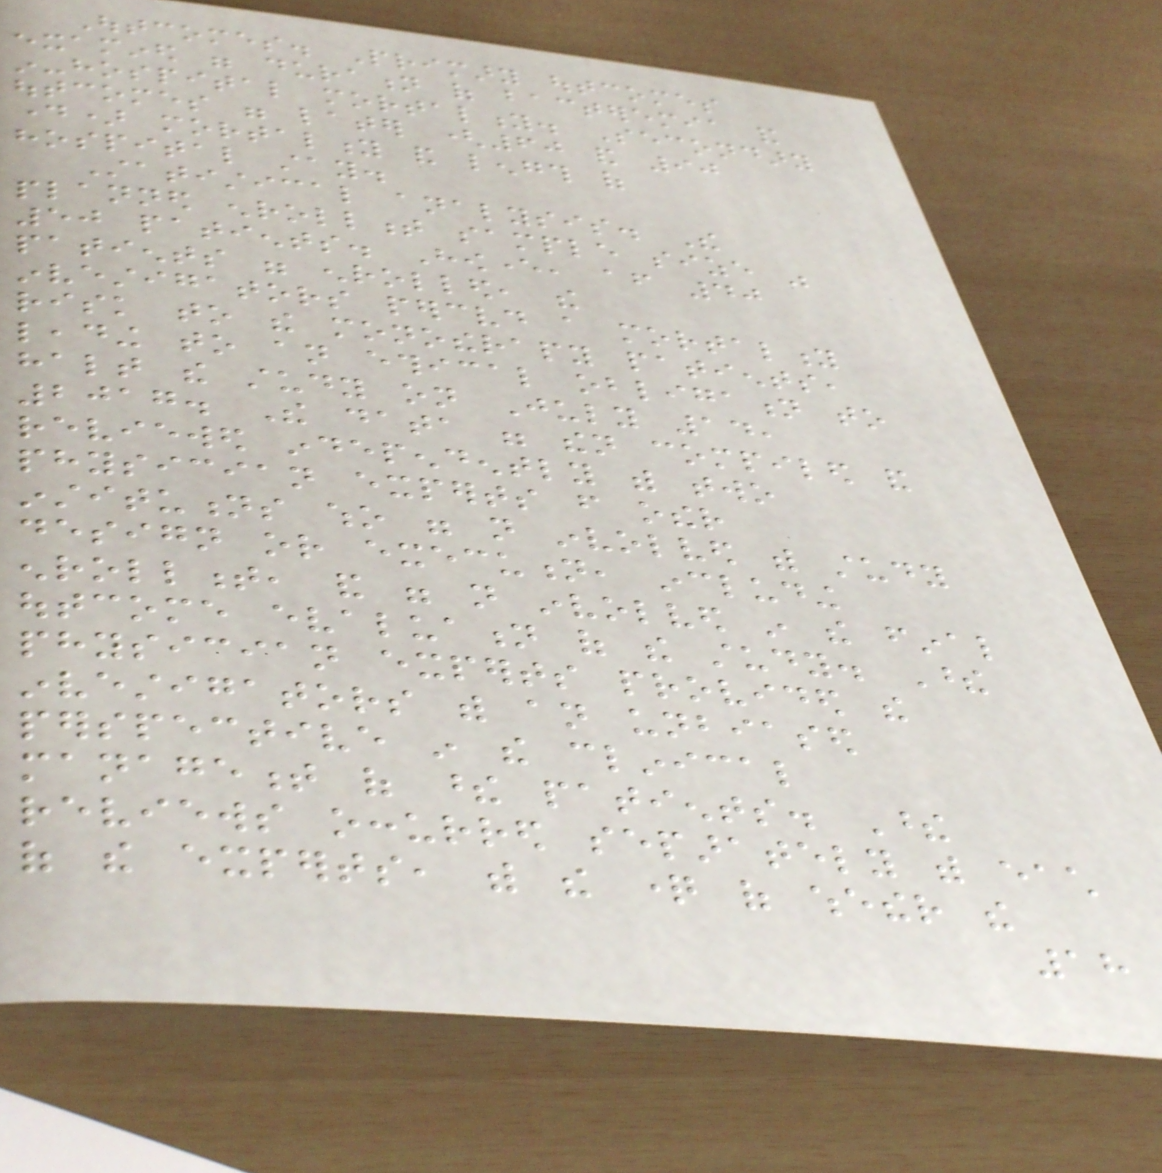Outcomes. Primary outcomes
examined were duration of bacteremia and
in-hospital mortality. Secondary
outcomes were later (60 and 90
day) mortality and length of
hospital stay.
Statistical analysis. The
planned enrollment sample size was
50 patients. However, after 40
patients were enrolled, the
investigators perceived a mortality
risk to the monotherapy patients,
leading to an ethical obligation to
halt the study on July 14,
2017. The data were then compiled and
reviewed independently with two
physician experts from other
institutions who were not involved with study
design or execution, including
enrollment, and were not involved in the final
outcome evaluation of the study. These
physician experts provided the
investigators with an unbiased
perspective in the clinical
management of these patients. These
reviews occurred separately with each
of the experts, with the question of whether the
18
